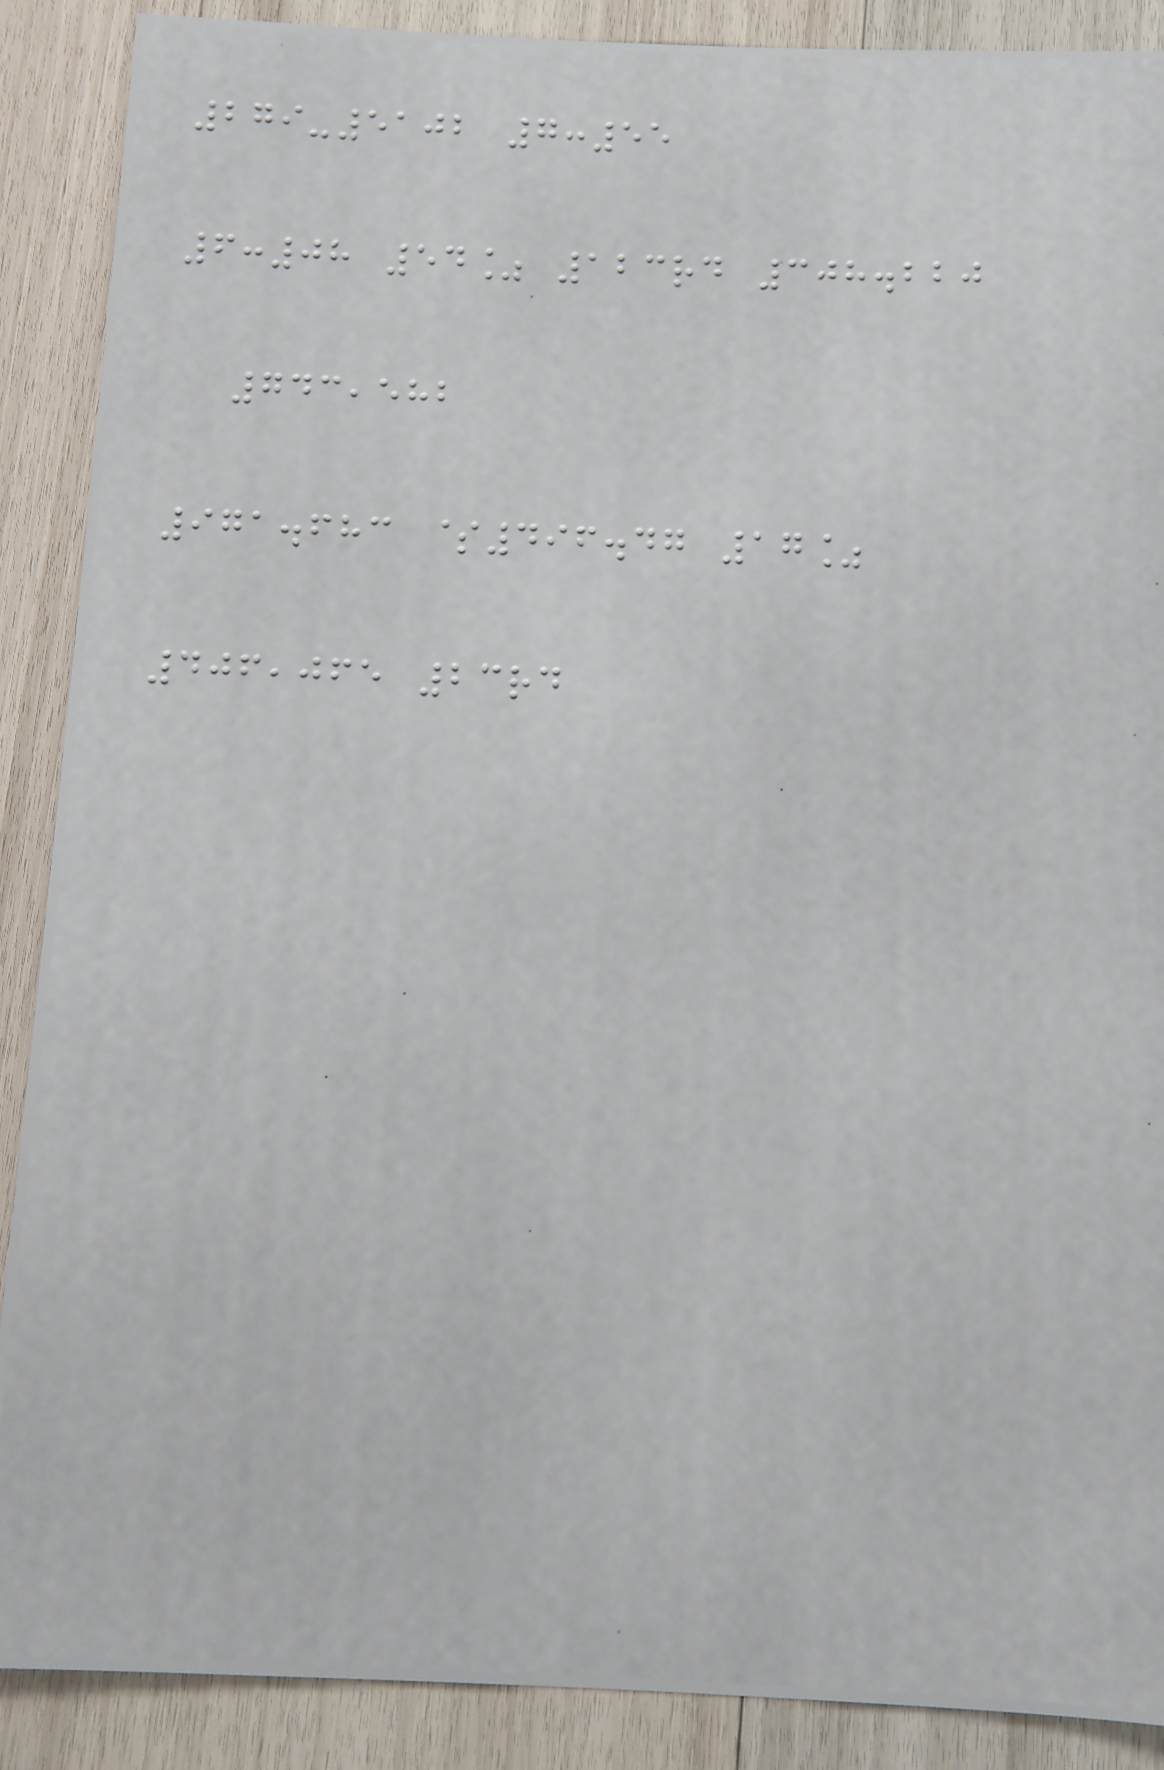279-5102 7:55
6:08 54% 123rd 308.220
743,582
971.683 $496.47 17%
406,065 23rd
